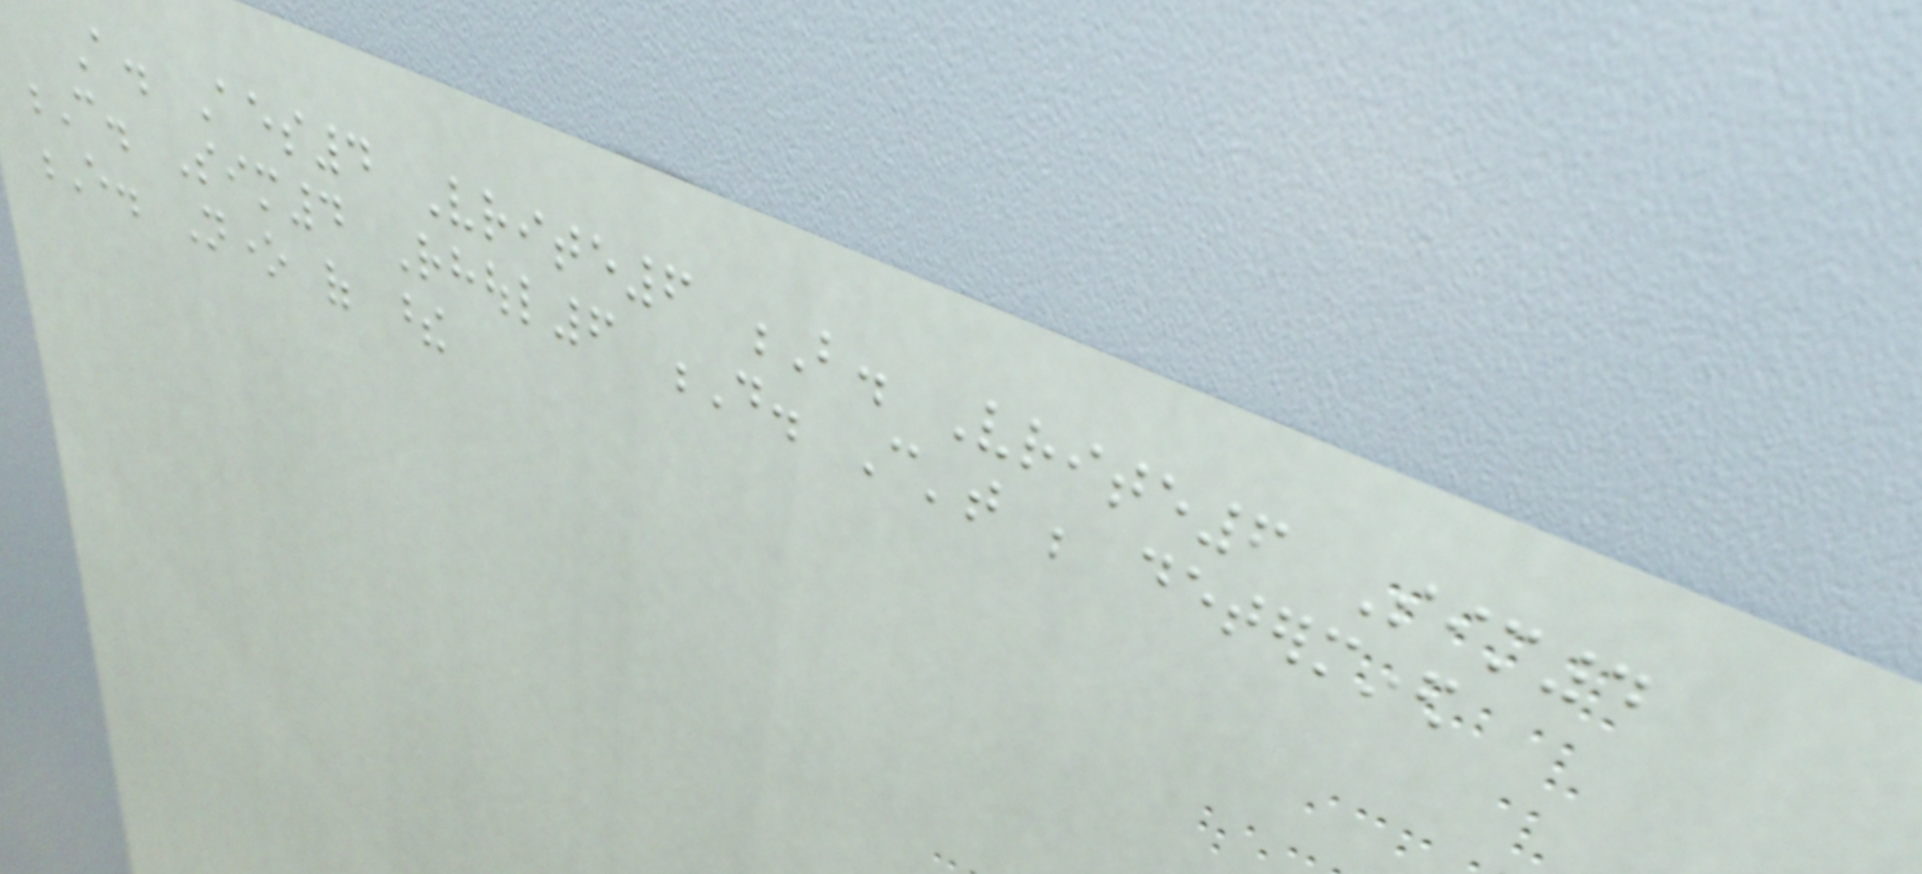A. Aes4 Vrite6 B. Vrite6 Sim4
C. Sim4 Rhoul6 D. Can't be determined
E. None of these
